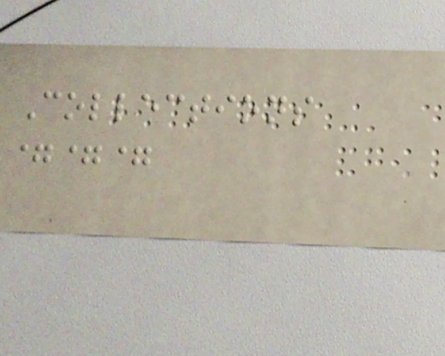Collections
===
